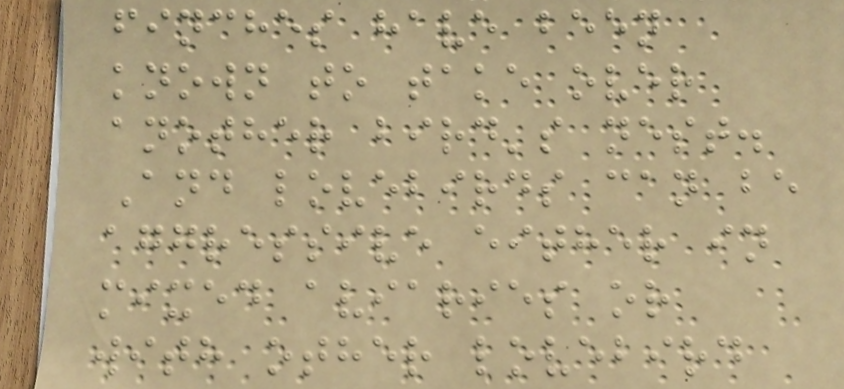finches have been
known to take over
another bird's nest.
And lovebirds can be
aggressive either in
mixed aviaries or
with other lovebird
